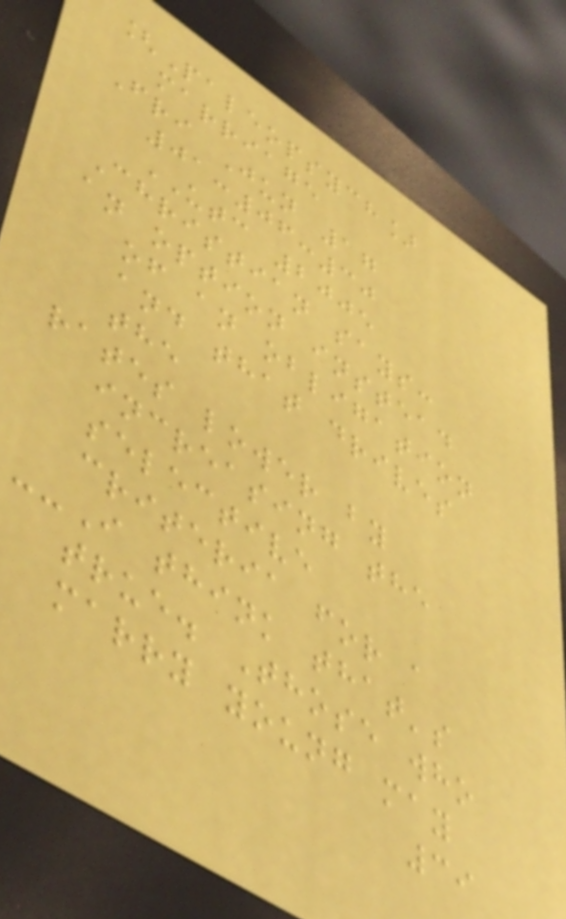[Paleopsych]
marriage
Fri Jun 17
01:06:30
UTC 2005
Christian says:
an option instead
of an obligation
and that drives
the
rates lower by
increasing the
selective
criteria for a
--I think that's
true. Those who
marry young may
39
